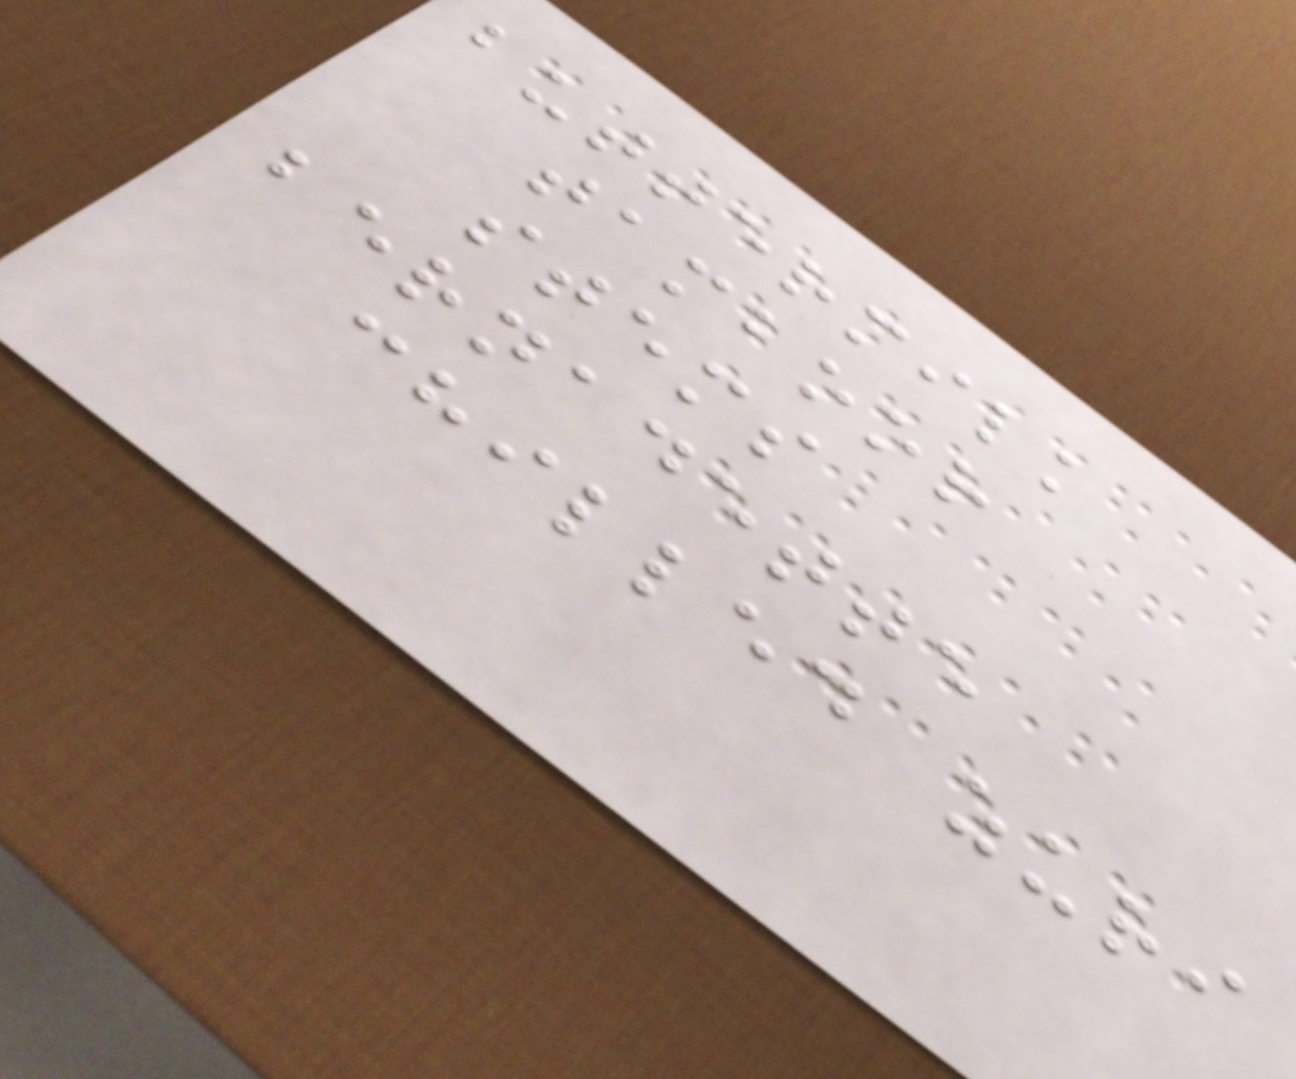buttermilk
tamboor
stems
bernadette
chilled zuri
